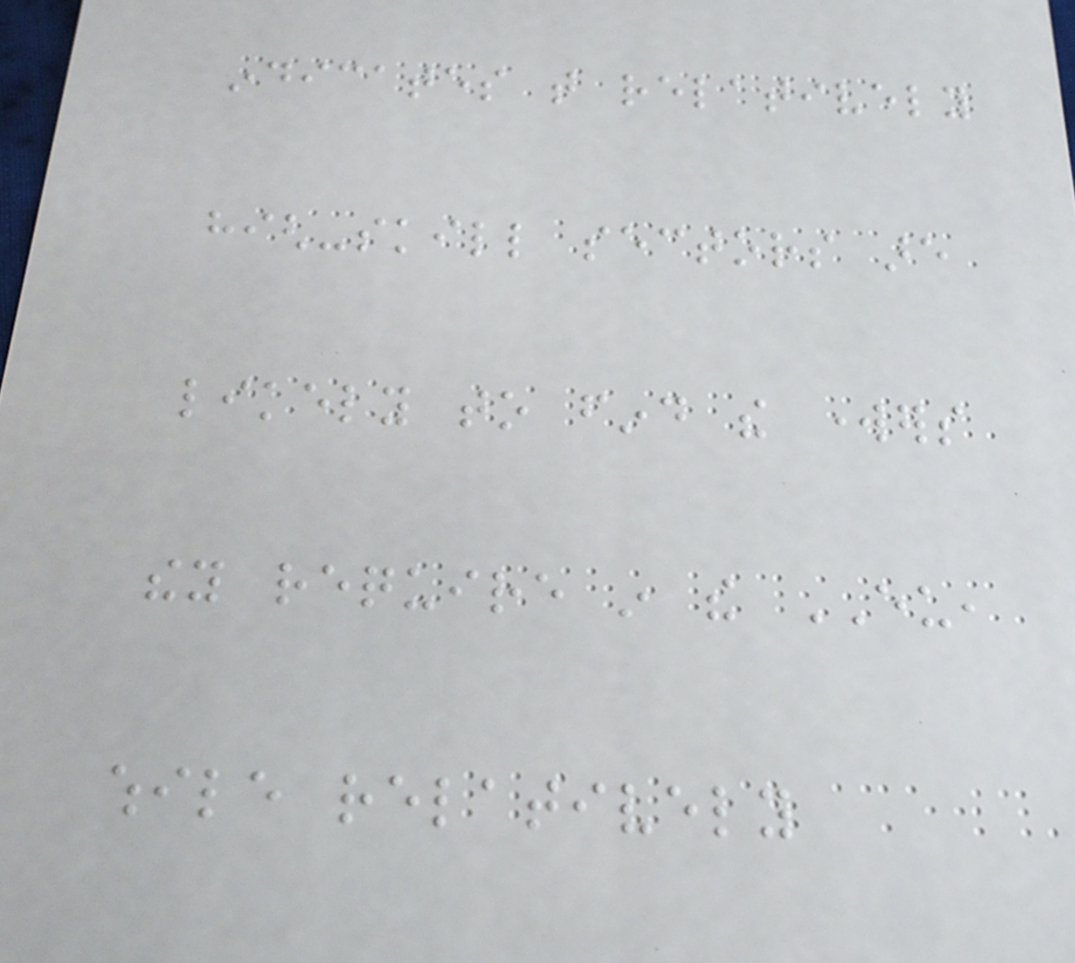indicates that relatively
high-skill sectors are
likely to find the workers
they require in the EU,
while relatively
